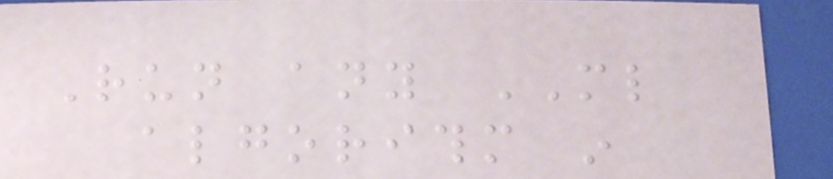Run any ML
algorithm in
